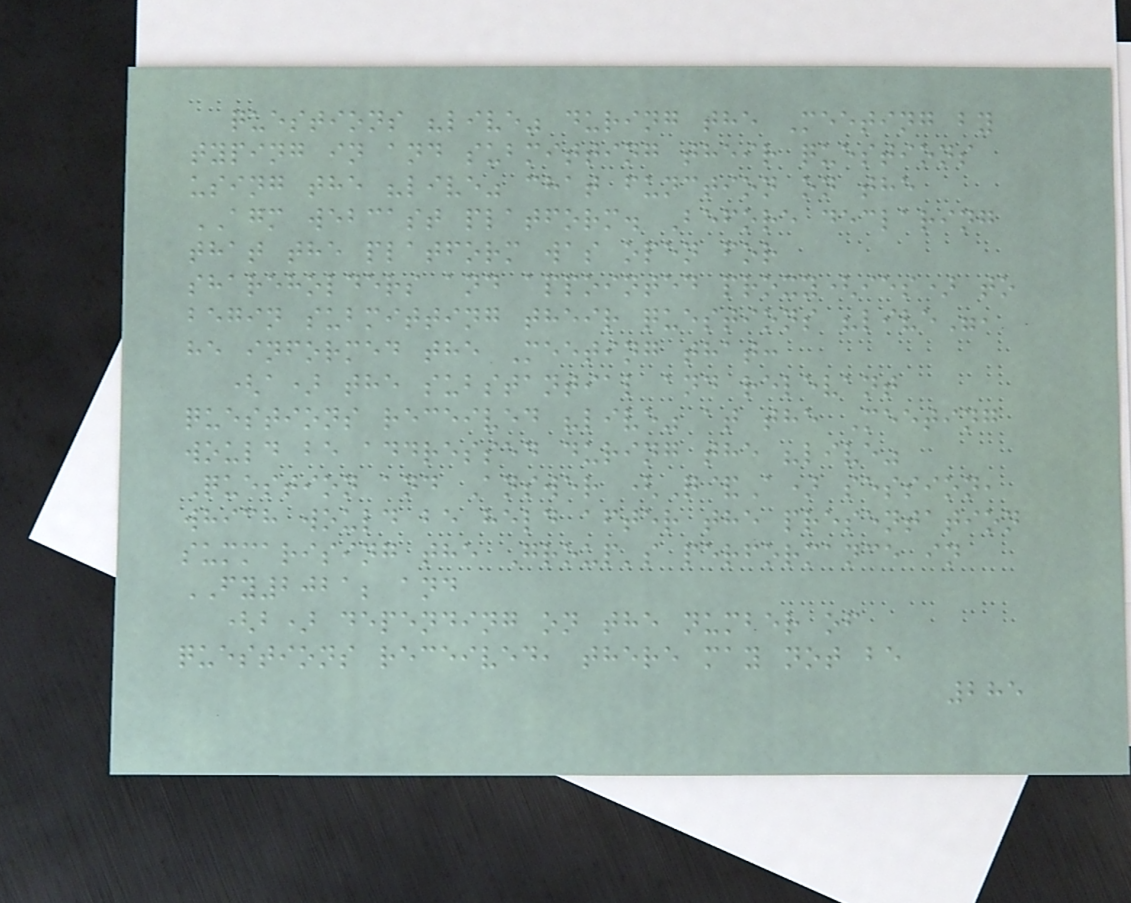questions "live" during the Meeting by
typing in and submitting their questions
using the "live" chat function on the
AGM webcast platform. Before declaring
that the platform was open for
shareholders and appointed proxy(ies) to
begin submitting their questions "live",
he informed the Meeting that:
(a) the substantial and relevant
questions received "live" at the Meeting
would be addressed during the "live"
Question and Answer (Q&A) session,
which would be held after the presentation
summarising the Group's performance in
FY2021; and
(b) depending on the number of
questions received, there may not be
285
